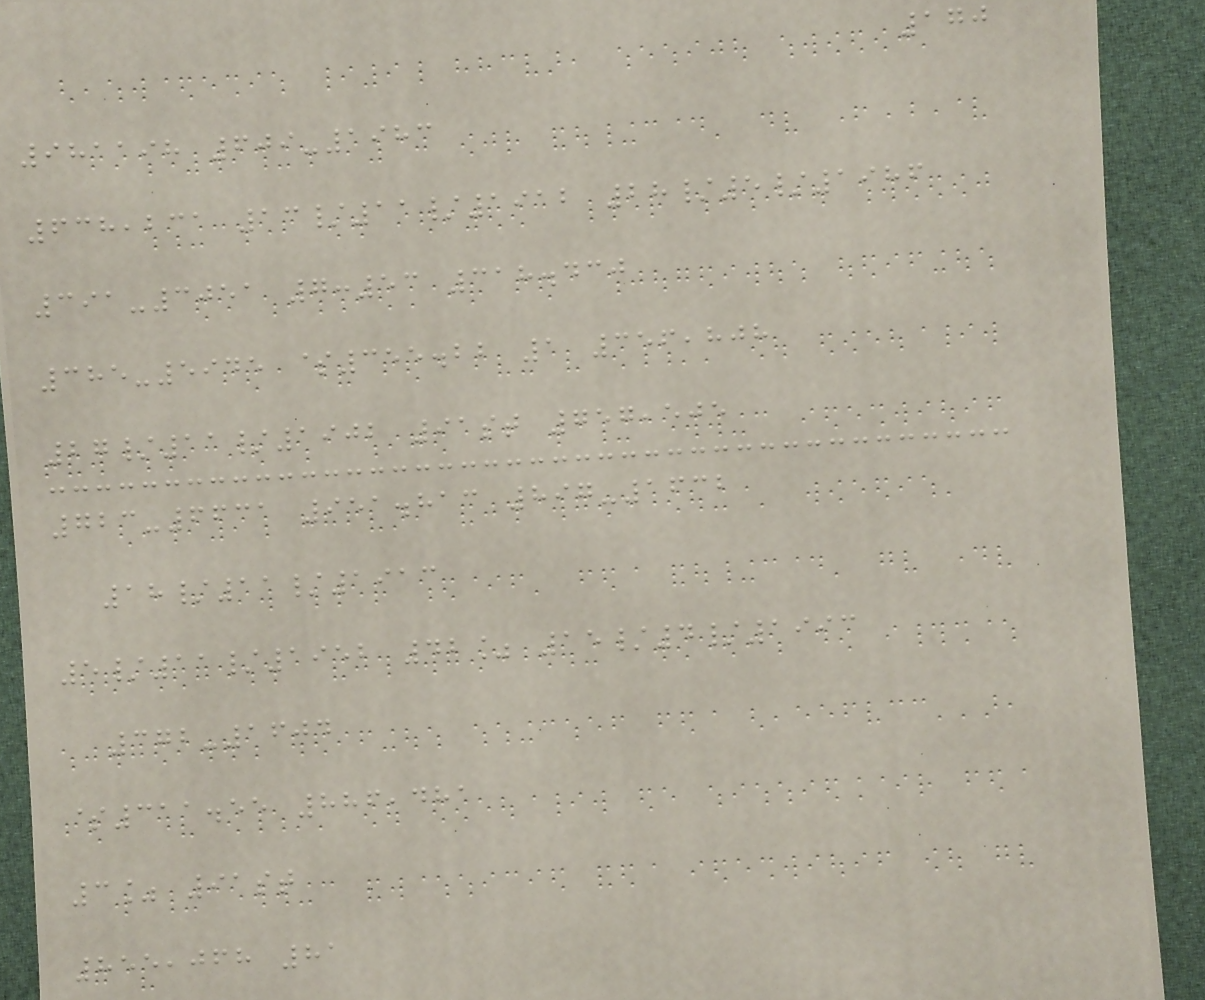170
981198 609-1983
638,231 13/11/1912 28/5/1986
391-3051 7:53 318.430
385-5945 $355.22 1 356,808
27/11/1902 91st 757,505
723-6631 951.813 897-1632
18/11/1913
5/11/1952 42% 15/4/1993
372-1604
$311.55 886,481
3% 91st
855,068 81
